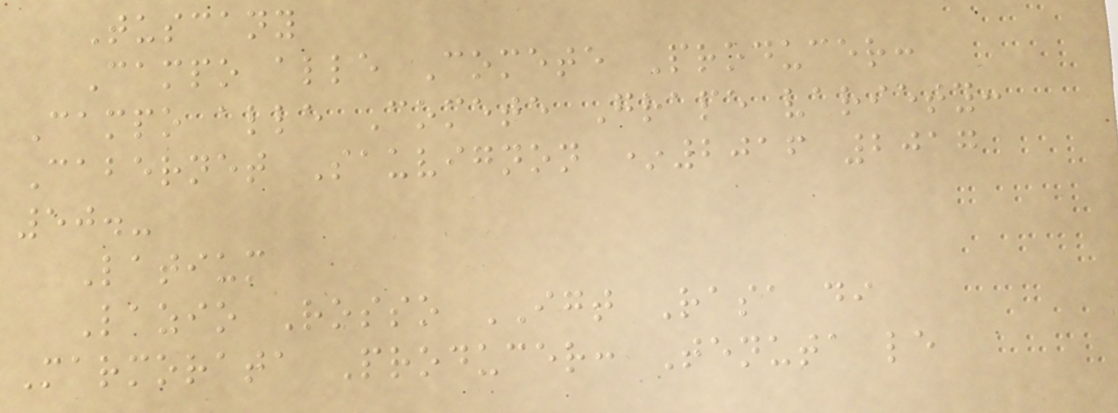Tuscany
Campo alle Comete Producer:
Campo alle Comete Grape variety:
Cabernet Sauvignon *2016 2017
50.-
Latium
Lazio Rosso IGT Rasa di
Marmorata Producer: Tenuta le
